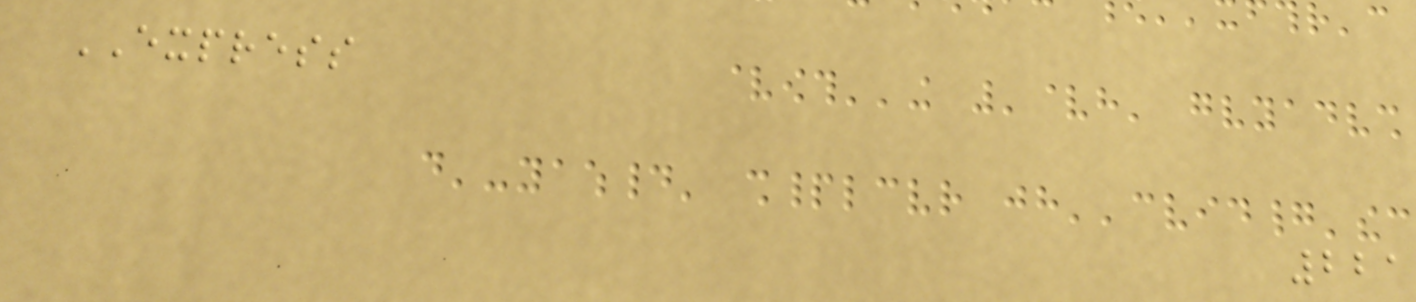EXPRESS
221
